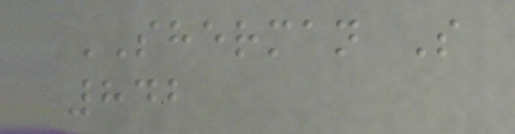SHERMAN S
842
